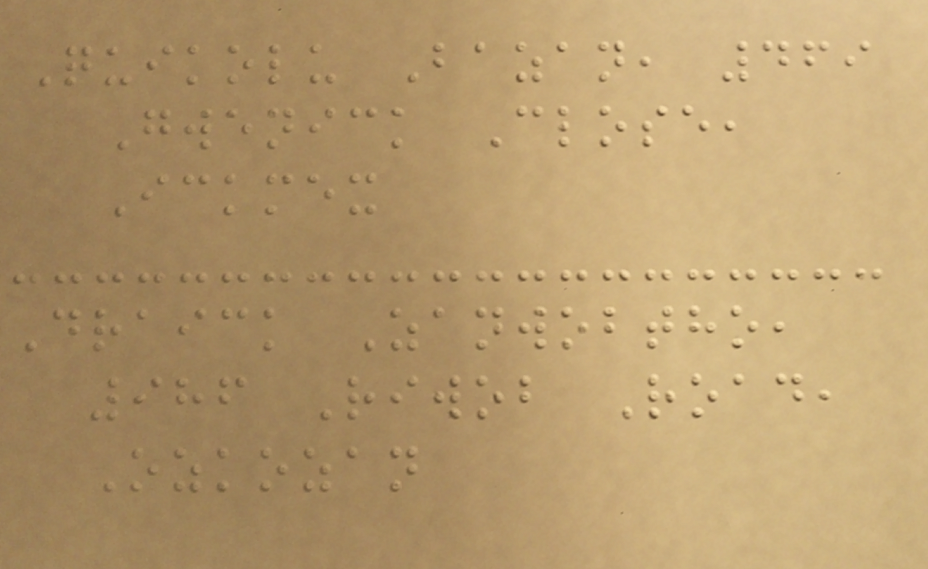Quikolu Bazan, 469
Gwenick Close,
Ickmex
Draick Zanwobtho,
986 Riwob Road,
Ozkozan
